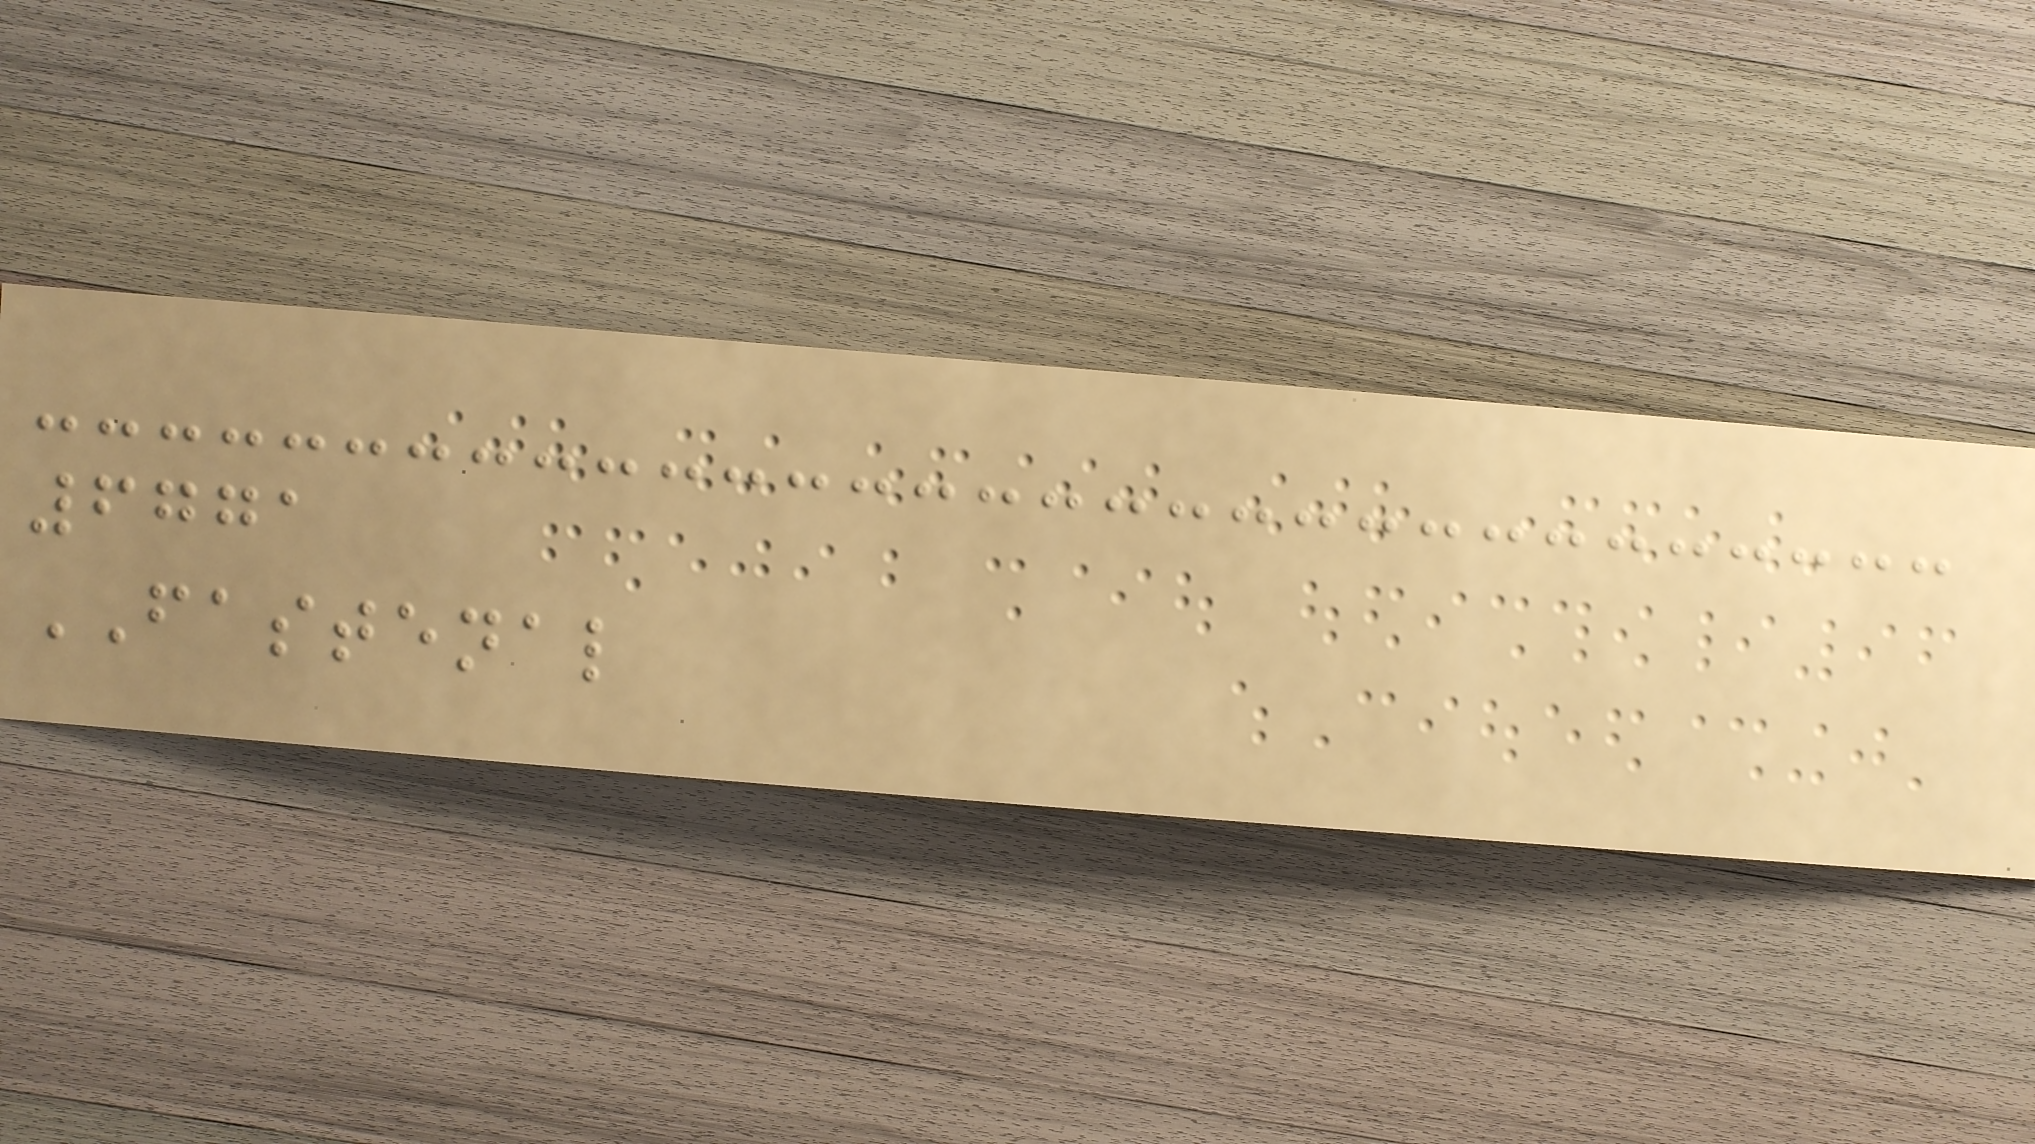6771
FASTENAL
